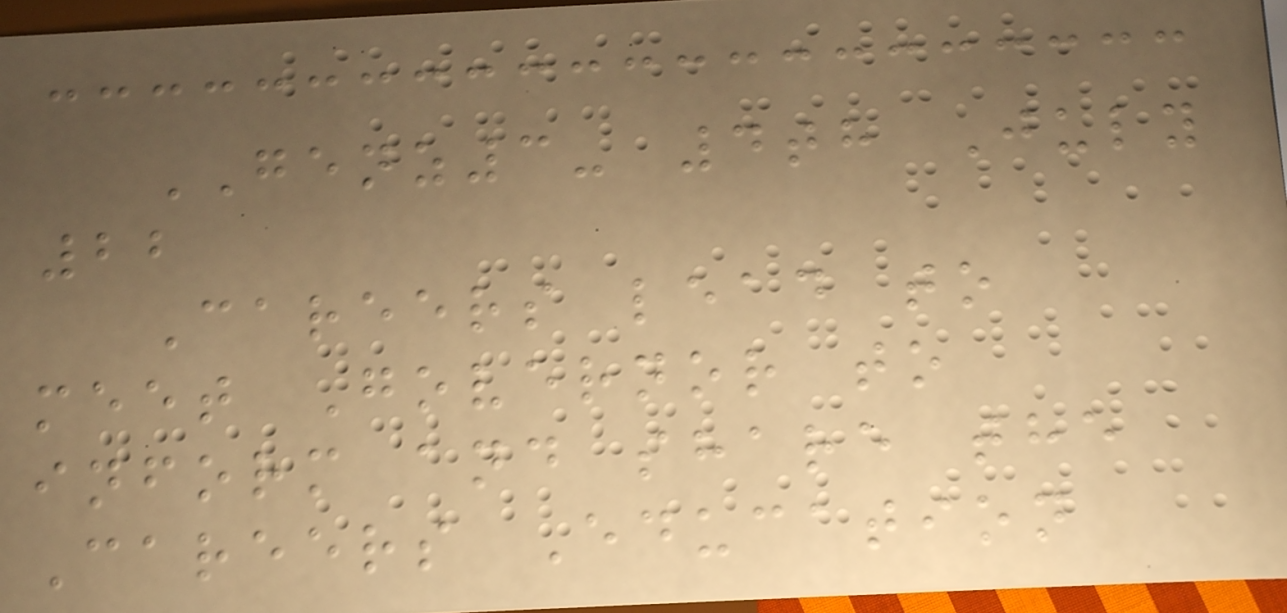GENZ3- 4th July
22
Careers lead to
meet Governor to
inform and share the
Careers Education
